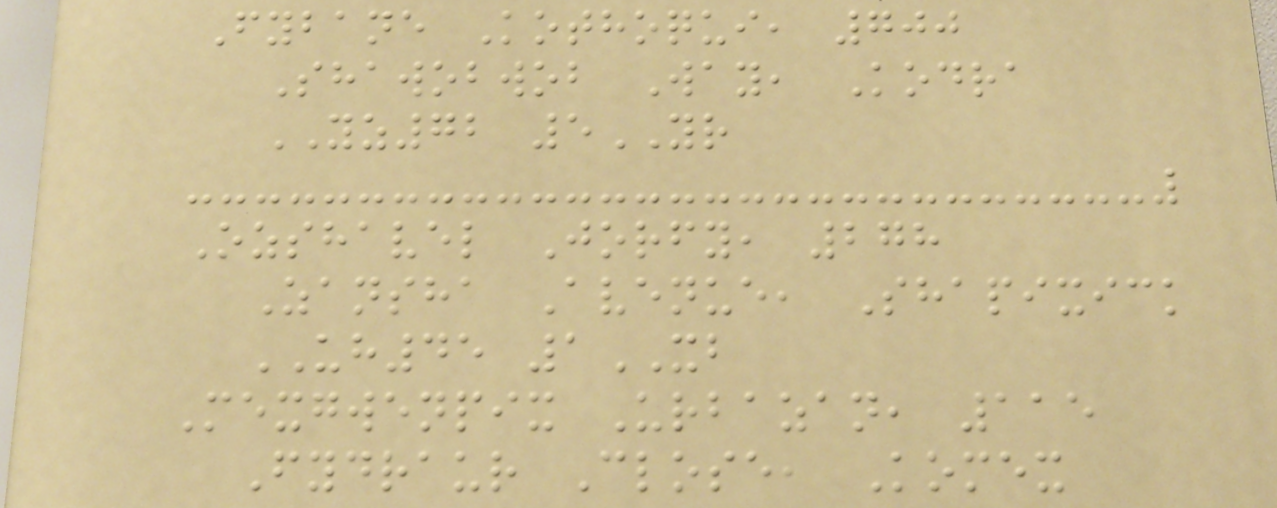Fybane Kothoqui, 700
Shawobwob Way, Kodra
YZ72 5YR
Ozshavel Jorfy, 278
Zansha Avenue, Shapixick
UH45 1XB
Mexgwenpix Urbazan, 115
Fydraur Close, Komex
